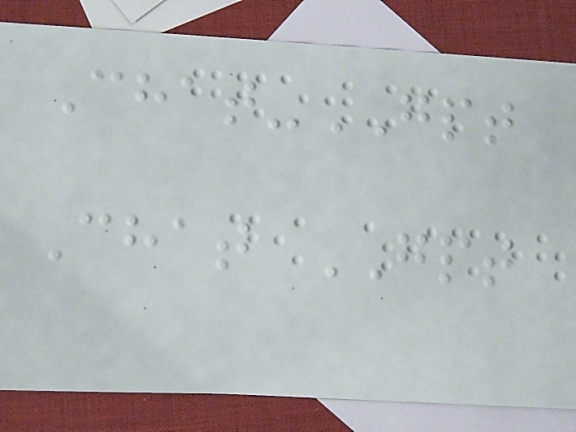Chat-GPT
Chat GPT
